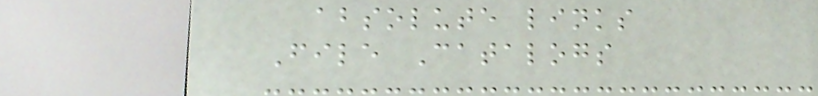absolute links
File Catalogs
